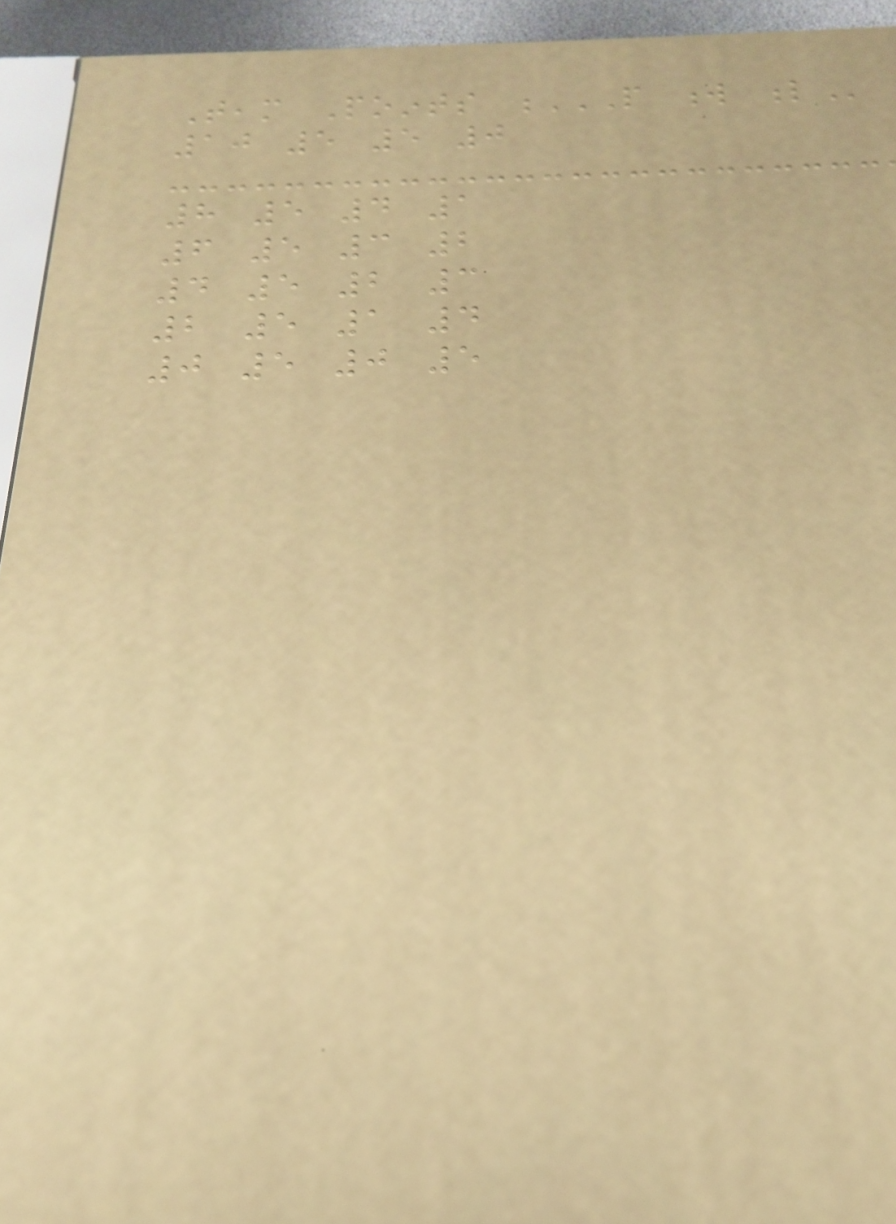Team Points P W L
10 5 5 0
8 5 4 1
6 5 3 2
4 5 2 3
2 5 1 4
0 5 0 5
